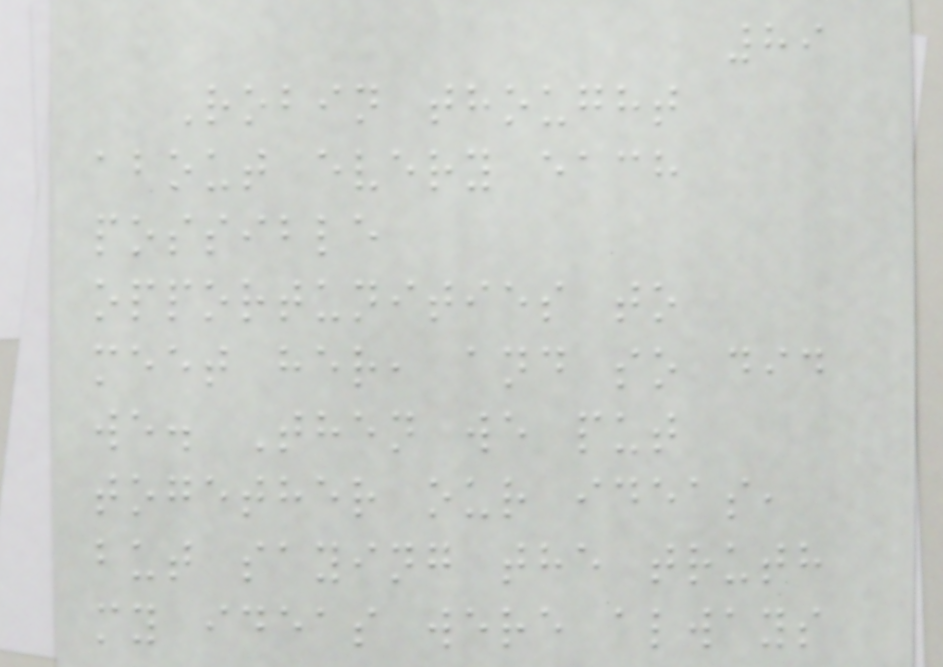89
Robin thought
about every each
possible
opportunities to
meet her, and so did
we. Then we put
together our ideas,
but saying the truth
my ideas were always
